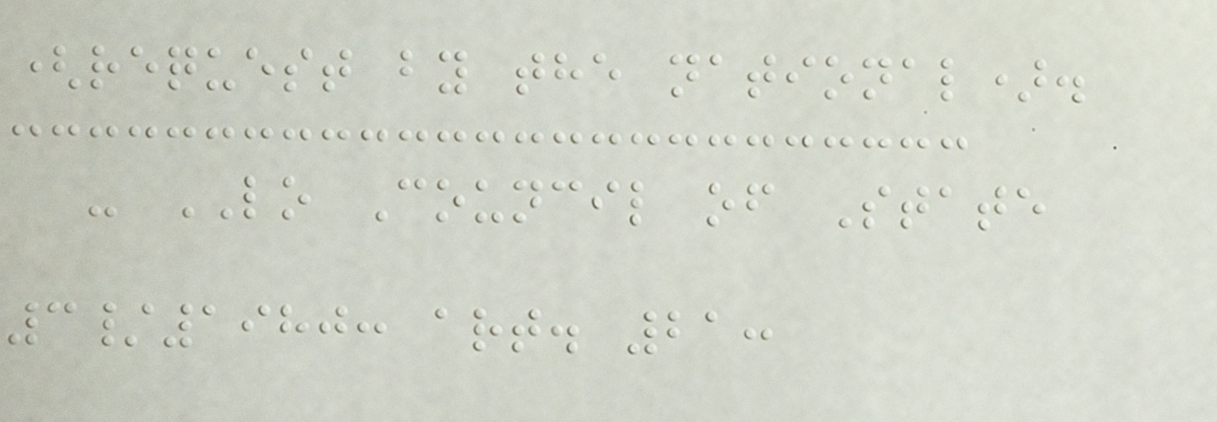(request by the national).
- LO Council of State
3/1980: art. 21:
